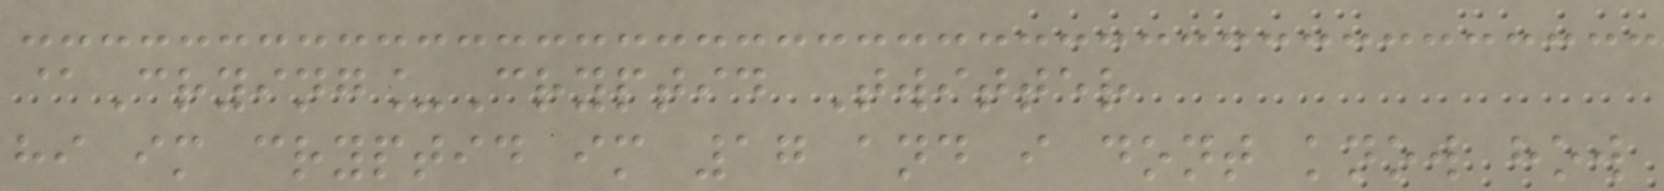@Crying_Cryptid Twitter
hi im cryptid im 17 and i dont know how
